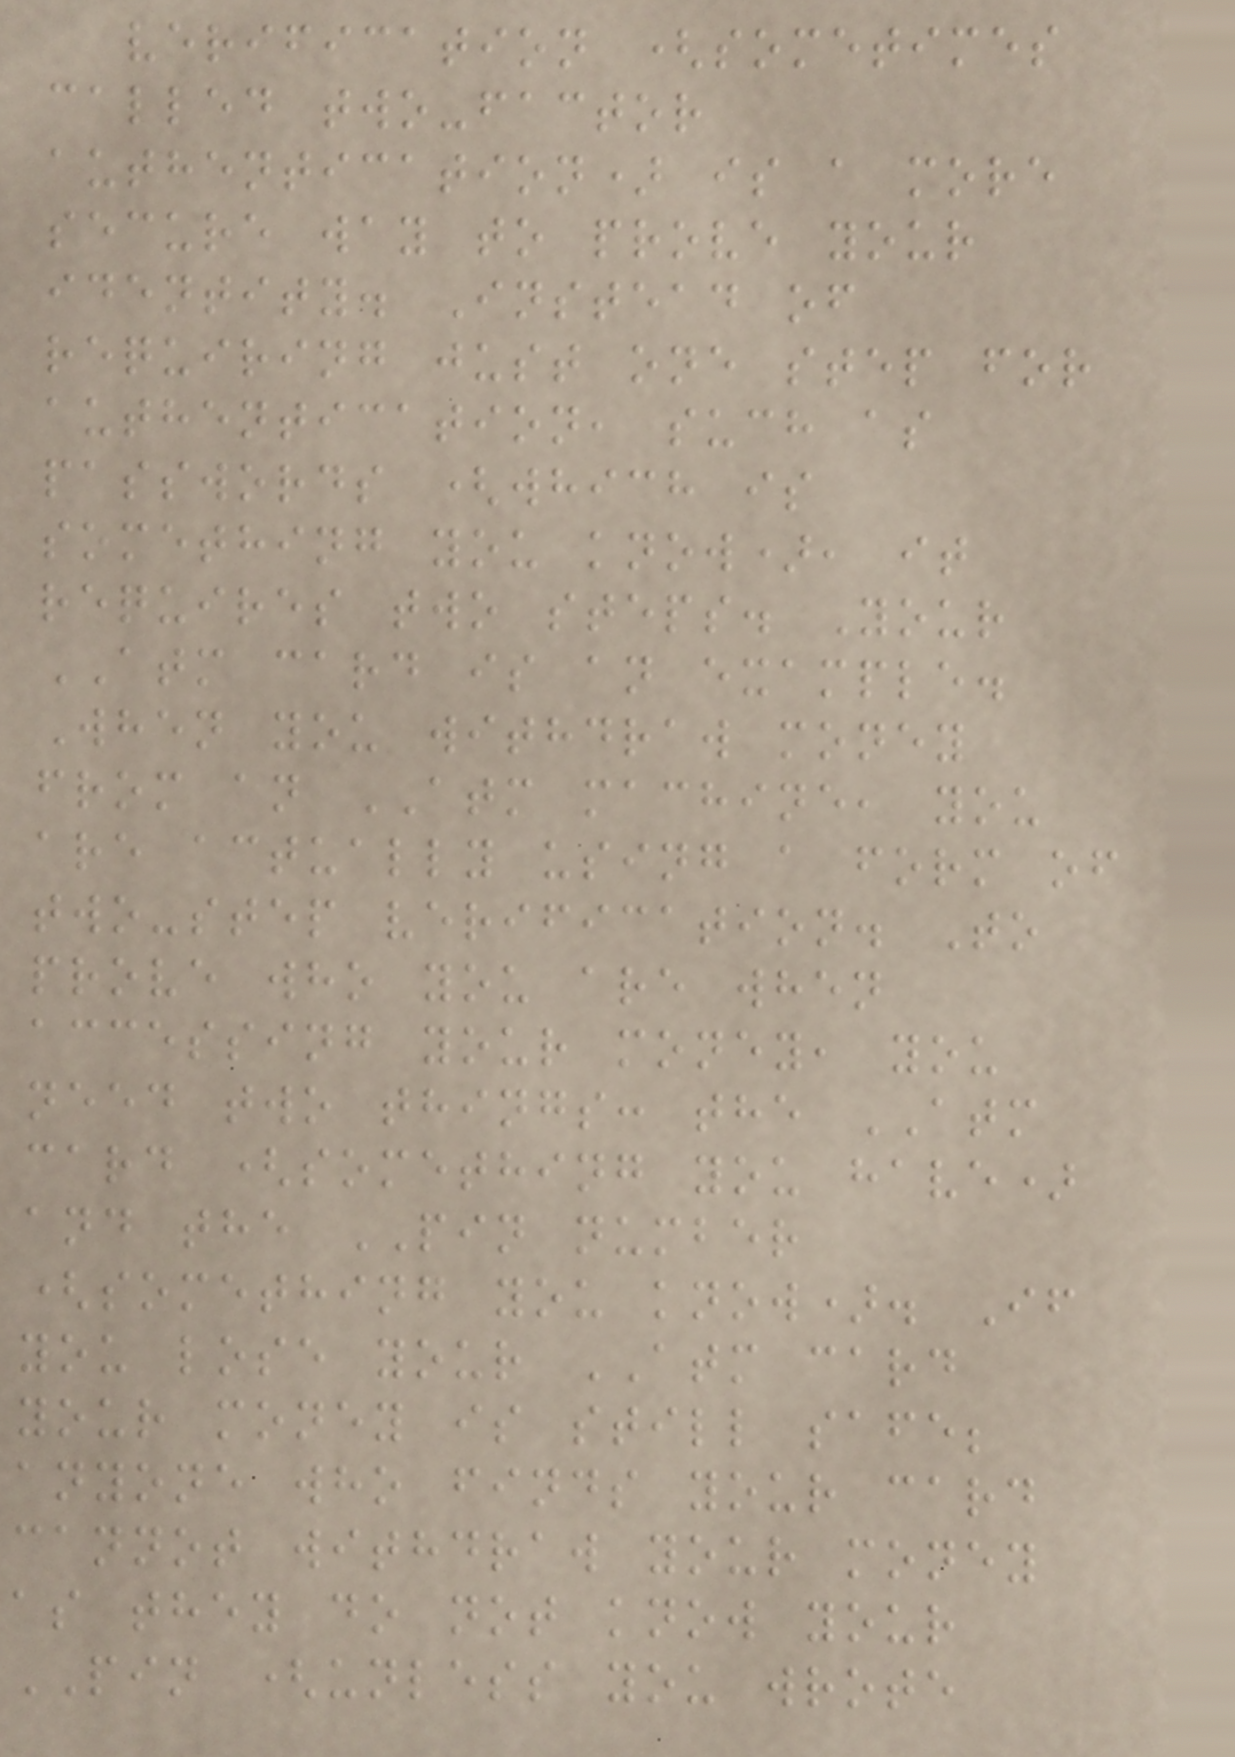verification (sometimes
called two-factor
authentication) is a more
secure way to prove your
identity. Instead of
requiring just one step for
authentication, such as
passwords (which is
something you know), it
requires two steps. Your
ATM card is an example.
When you withdraw money
from an ATM machine, you
are actually using a form of
two-step verification. To
prove who you are when
accessing your money, you
need two things: the ATM
card (something you have)
and the PIN number
(something you know). If
you lose your ATM card
your money is still safe;
anyone who finds your card
cannot withdraw your money
as they do not know your
PIN (unless you wrote
